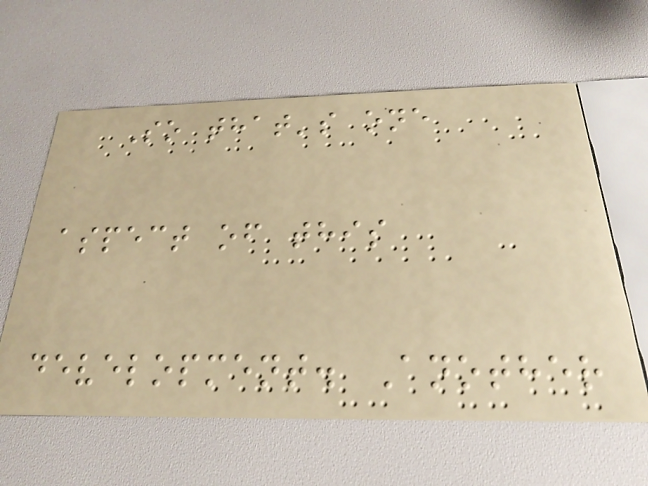So that's one
aspect of this
development. Another
